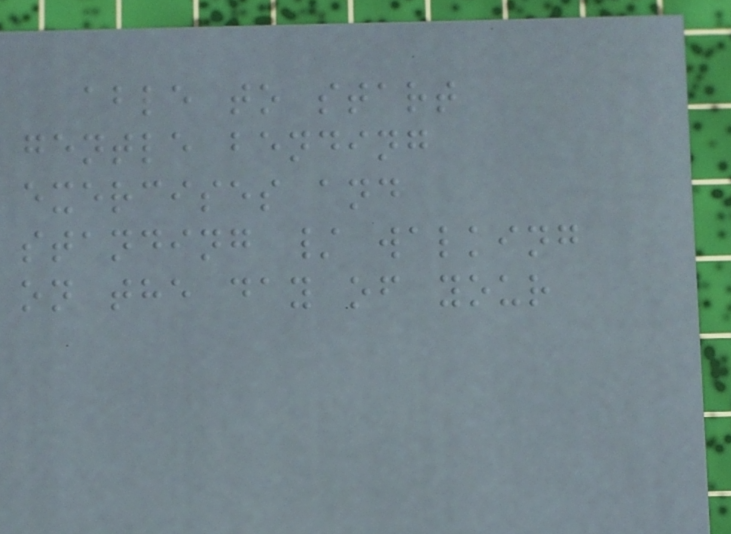able to start
gentle bending
exercises and
standing / walking
on the day of your
